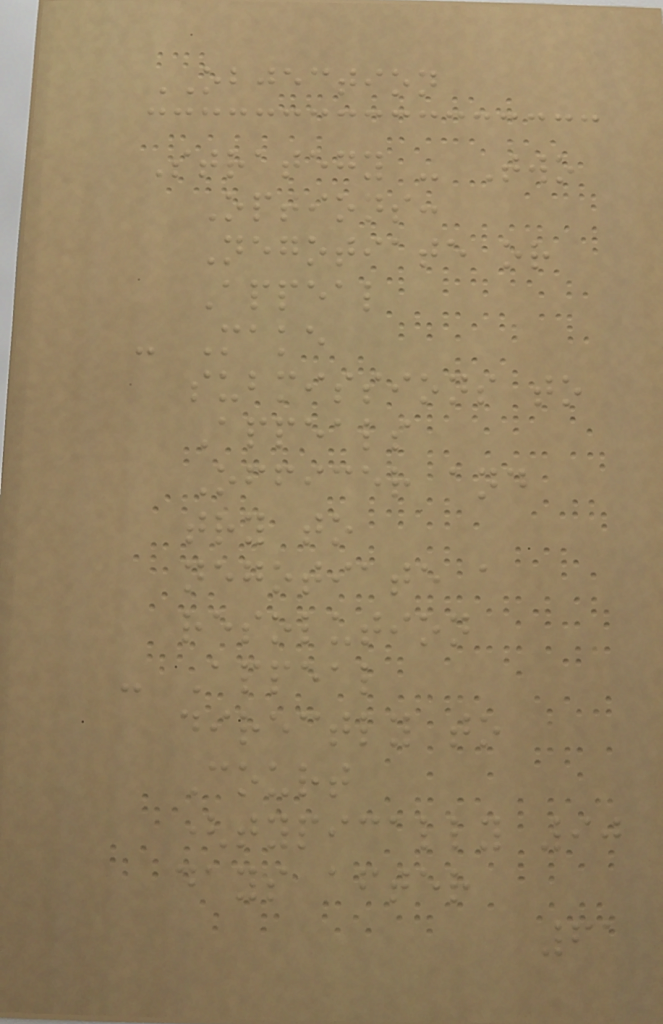OBJECTION
Strategy - Two
Options:
Negotiate or
Appeal
- Make
submissions to
Appeals
Officer and
try to
negotiate a
resolution
- Appeal
directly to
Court
(typically 90
days after
61
